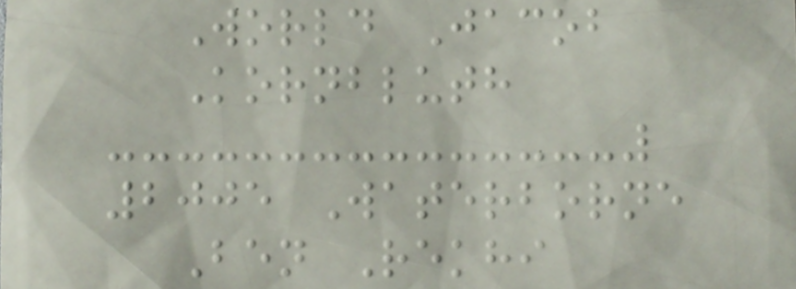World Jacob
Kornbluth
2005 Waterborne
Ben Rekhi
